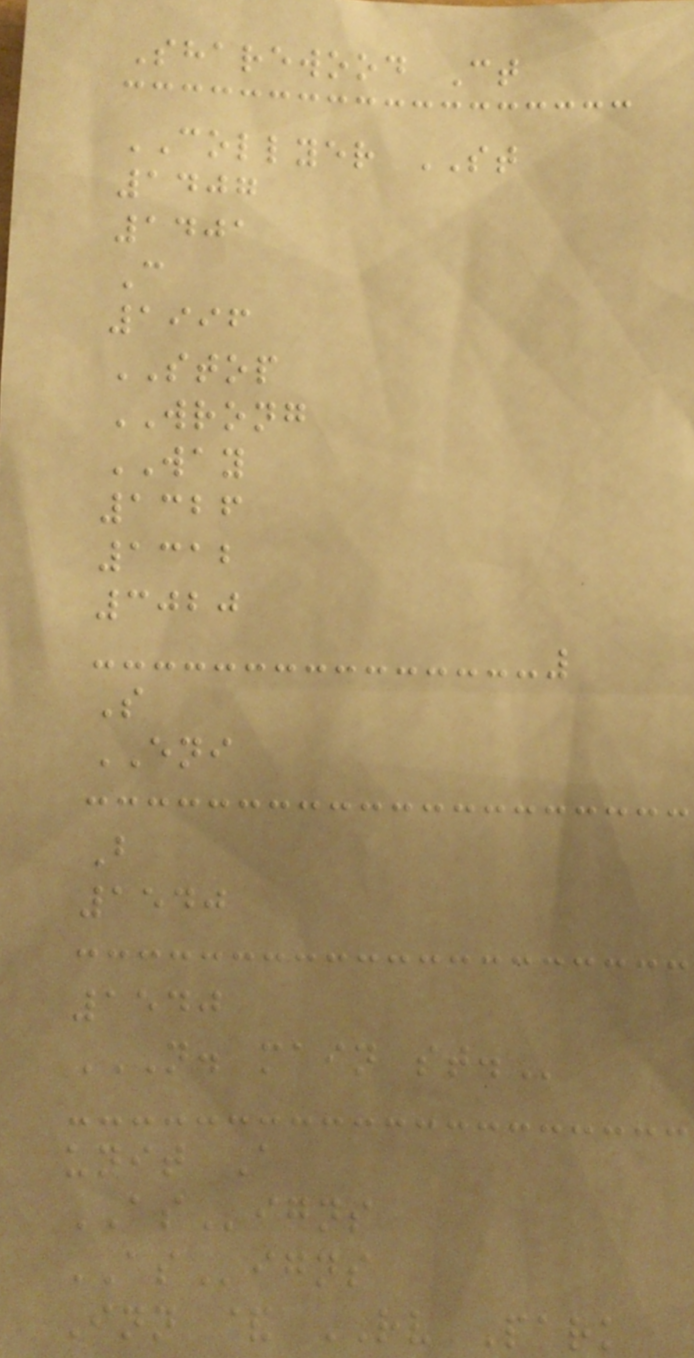Sharewood Ct
COLLYER ST
1407
1401
C
1996
STOP
WRONG
WAY
1326
1312
3020
S
ENI
B
1540
1540
N. MAIN ST.
unit A
ASigns
ASigns
Inn & RV Park
